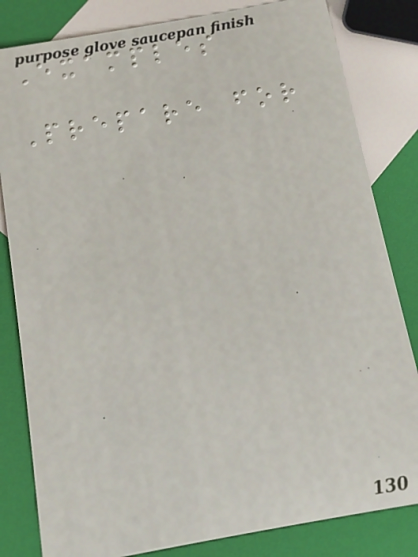Examples
Prepare for
